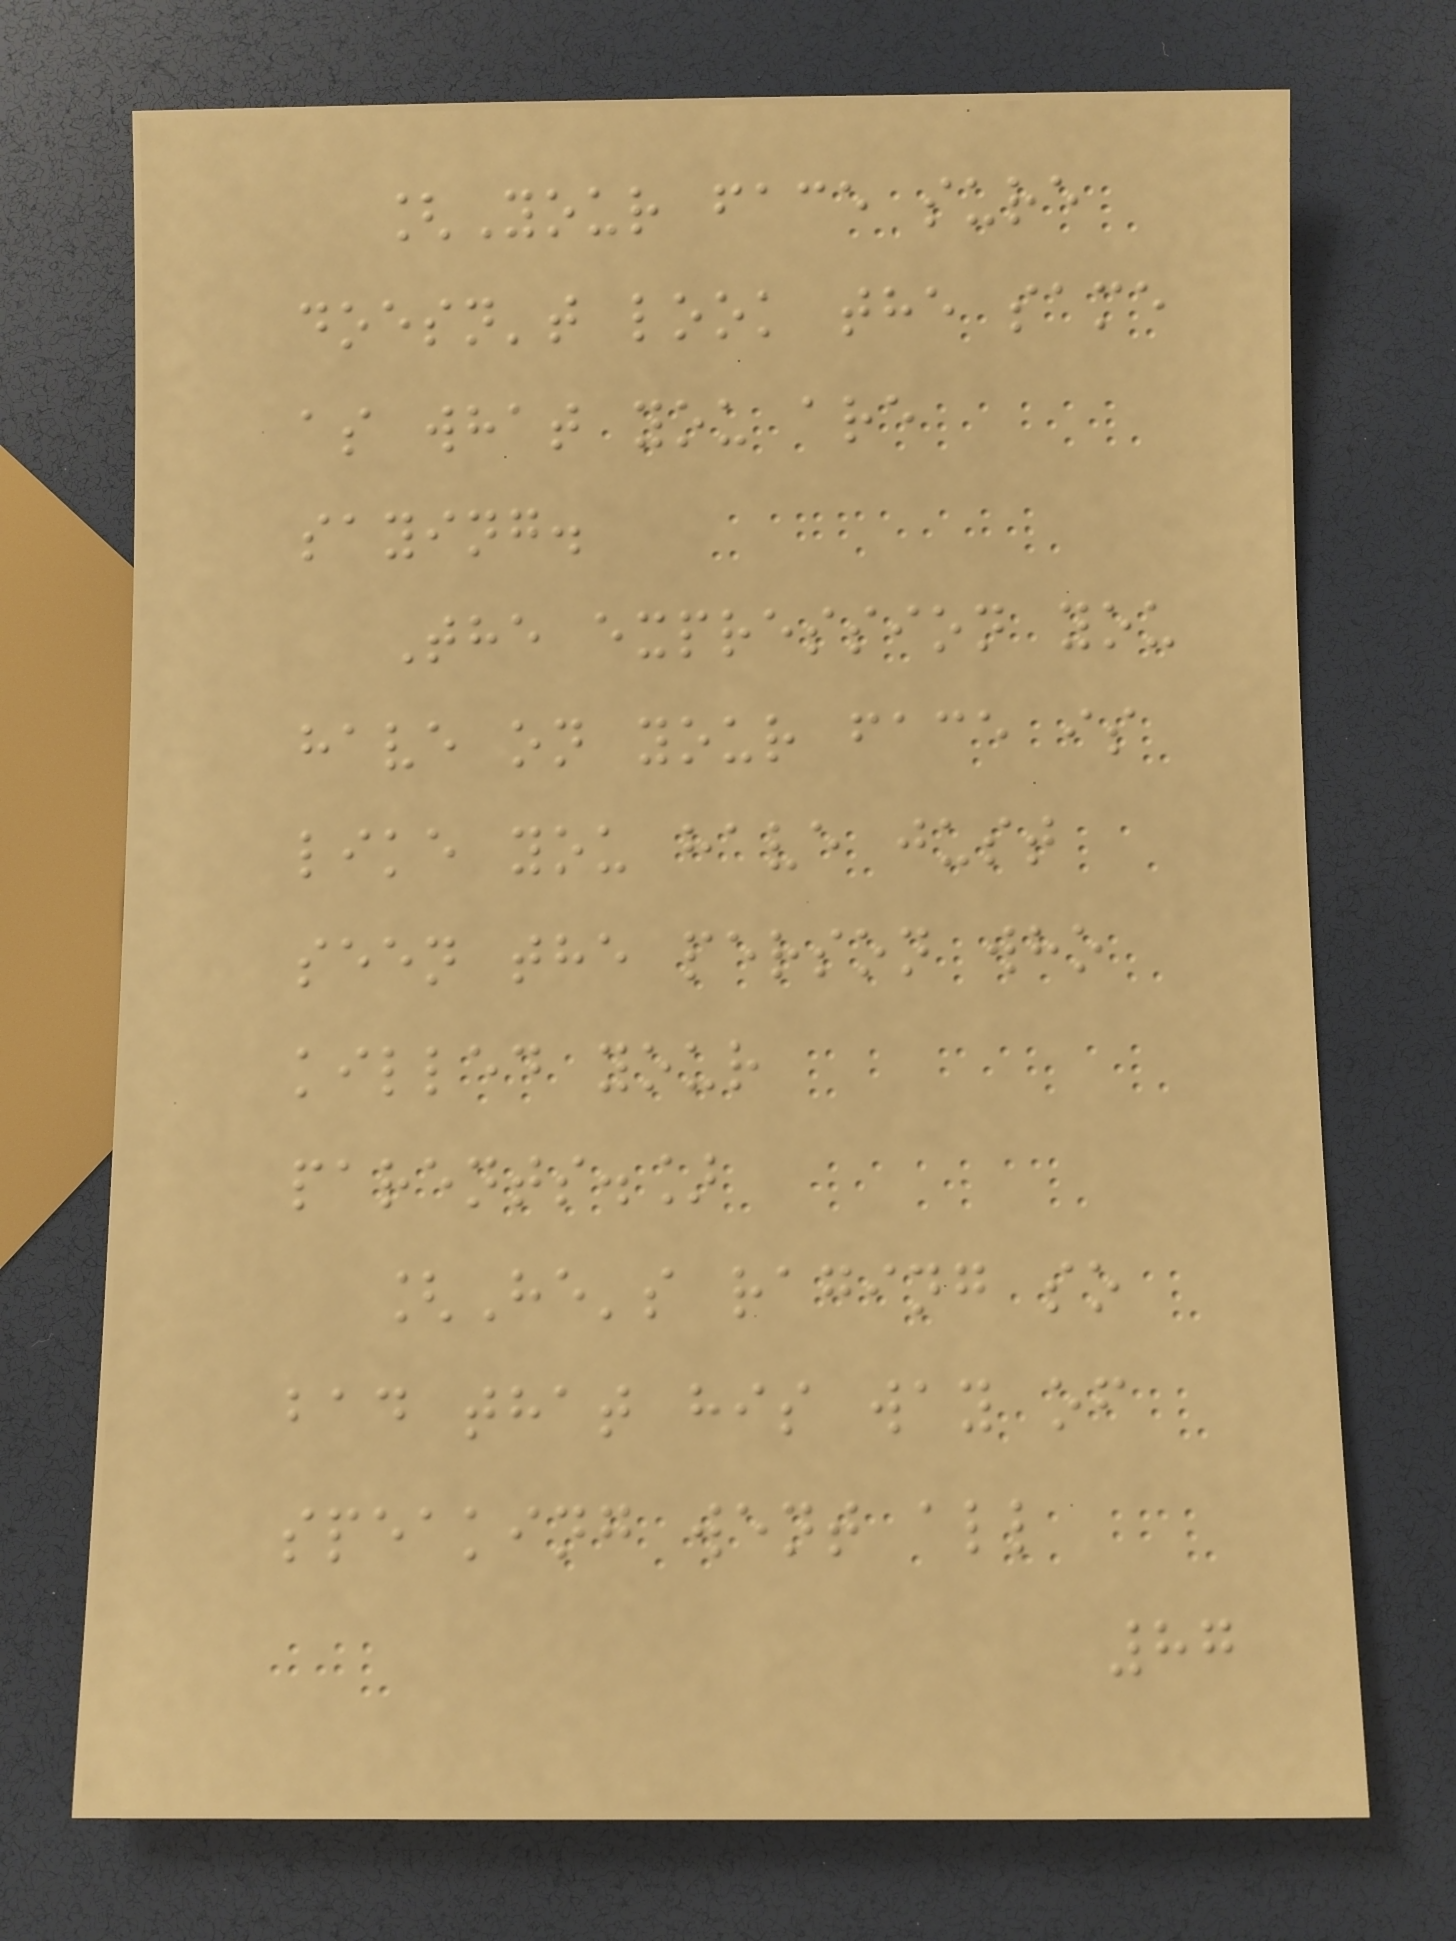[Your face sure
doesn't look the same
as what you are
saying.
The expression you
have on your face is
like you have just
seen the person who
killed your
parents.]
[He's raging so
bad that his way of
speaking went all
87
